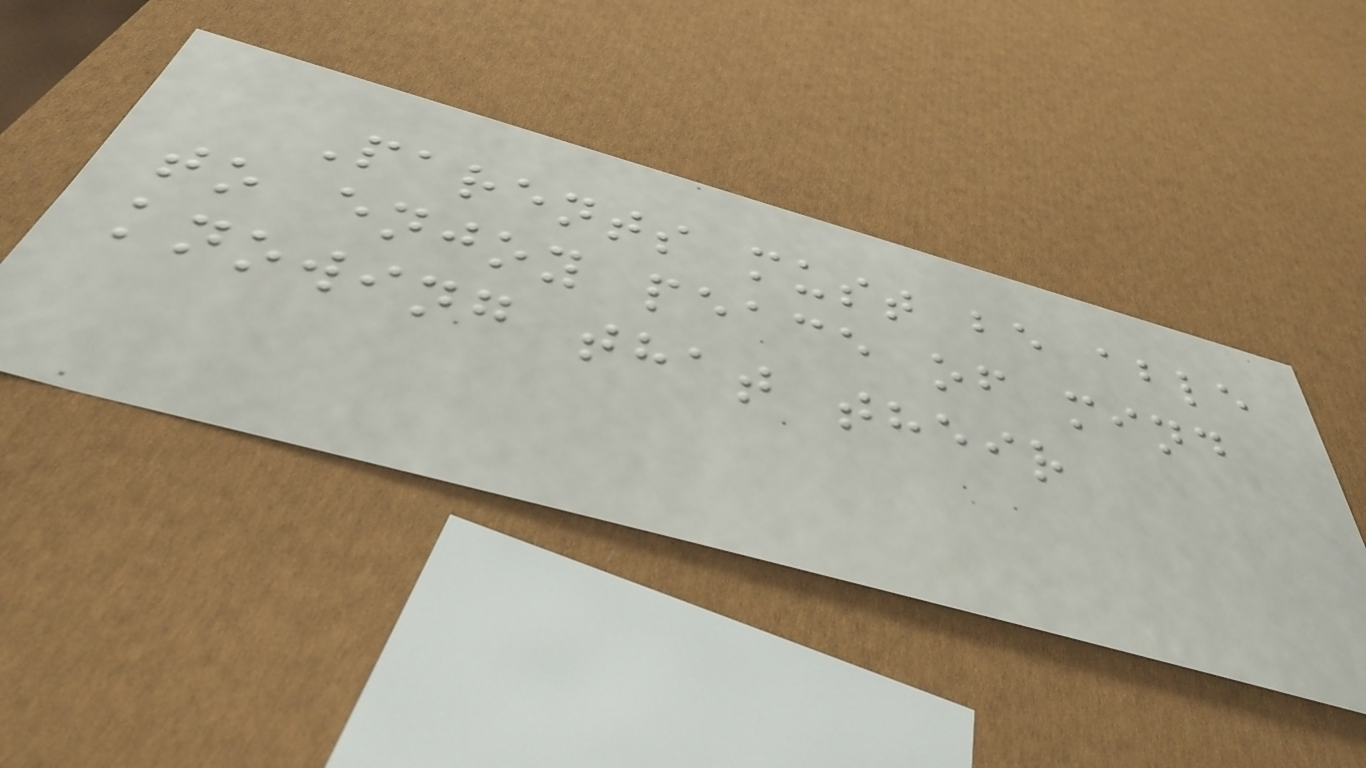Parents must be able
to enjoy peace of mind
knowing that their
